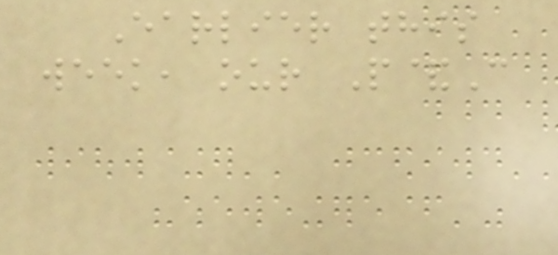Earlier this
week, our P&C
